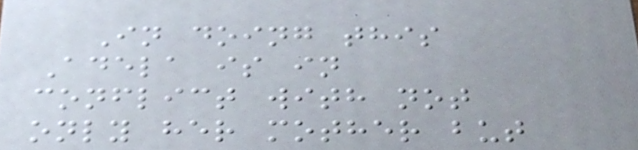In doing this
Adela is in
conflict with not
only her mother but
